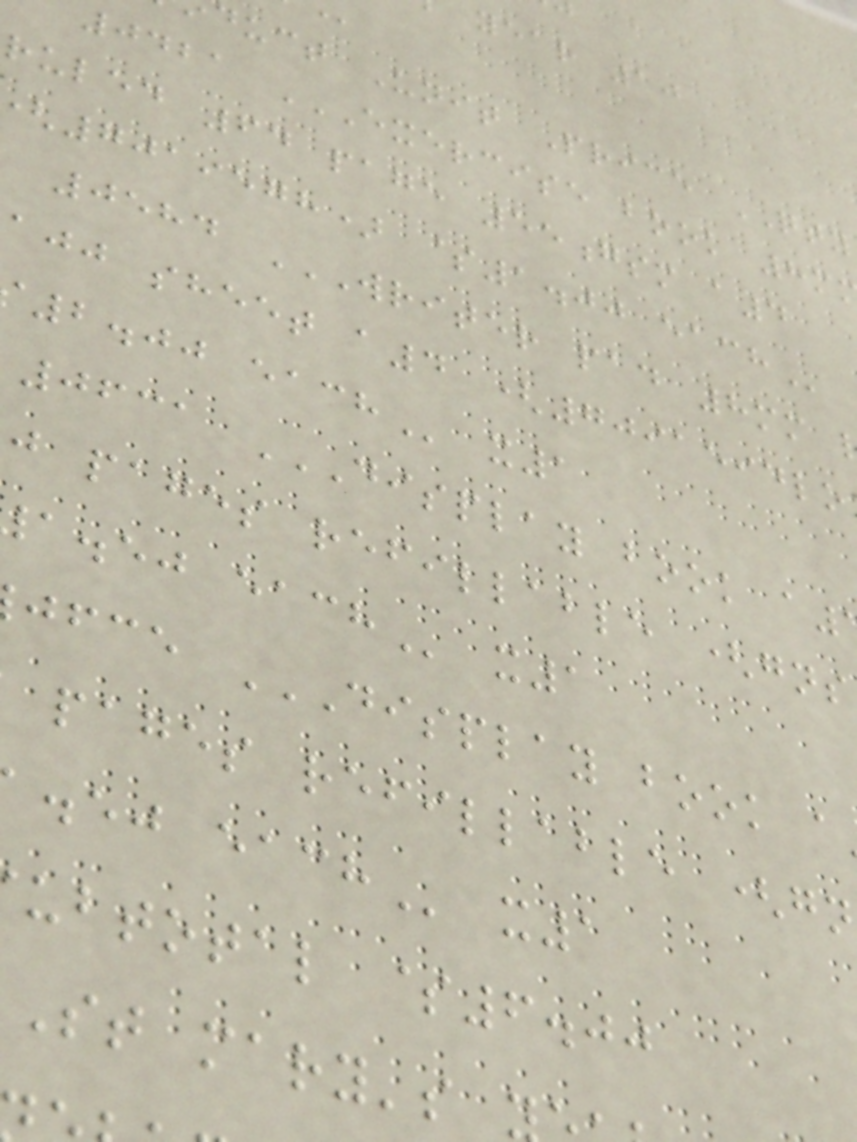year 10
duct Unit Price QTY
ruled 64 page 55gsm a4
7019578) $1.00
ajj sheet a4 (7091594
2.00
j pages refillable (
pages refillable (
ubtotal $6.00
st mary's
